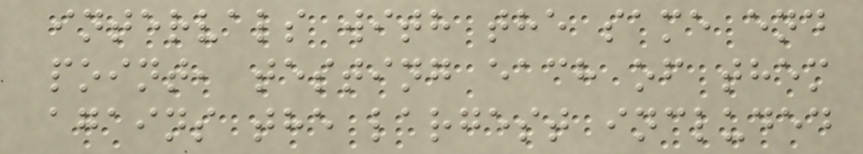intervals with the same end
point, testing each of them
agains the largest included
